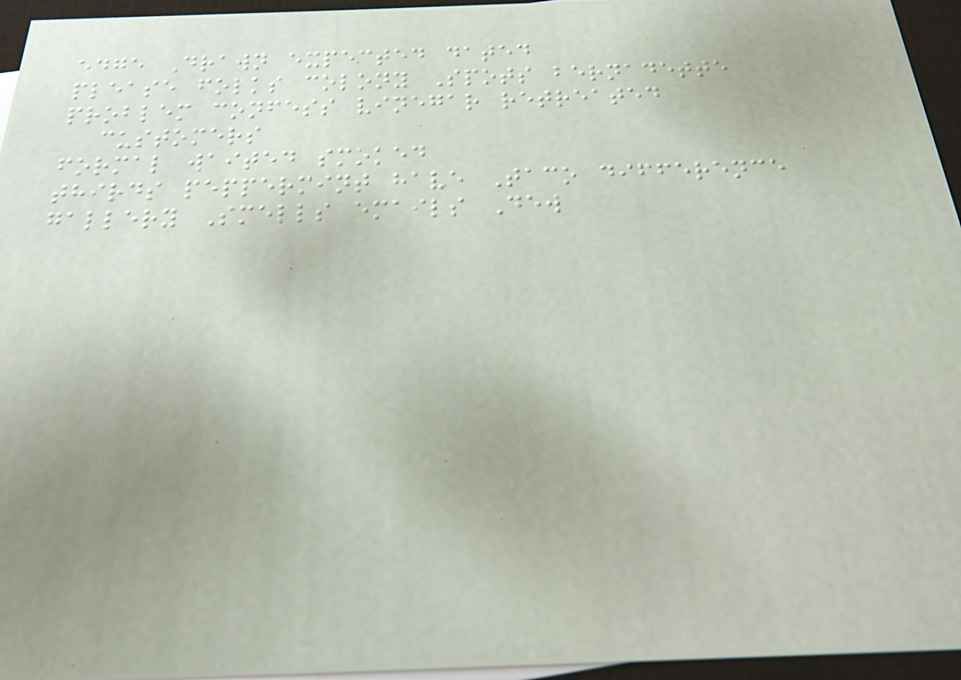edge Drawn expected dated
please folks colony Spots bernadette
problem confess vinegar retreated
customers
formal waited smoked
thirds peppermint have Taco difference
gallery Smells emails Dew
